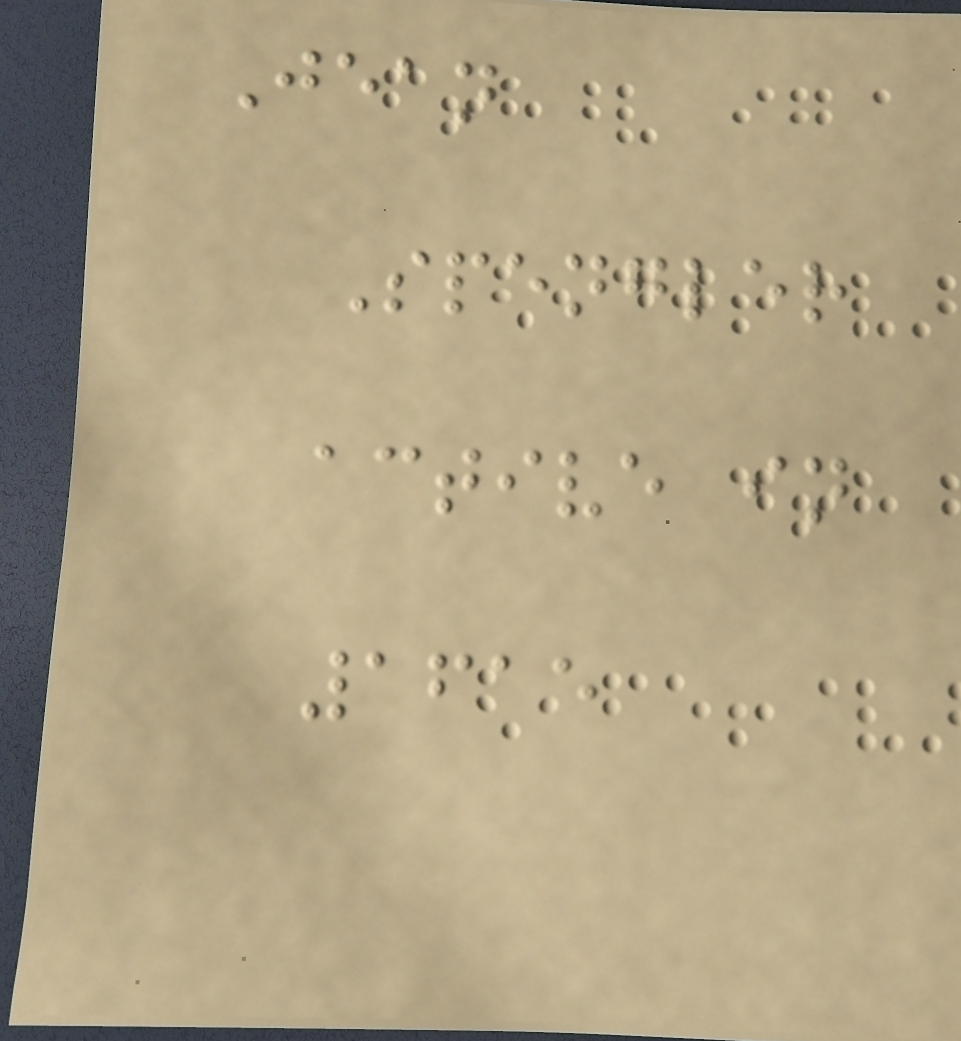Jean
Spengler
active in
1615
